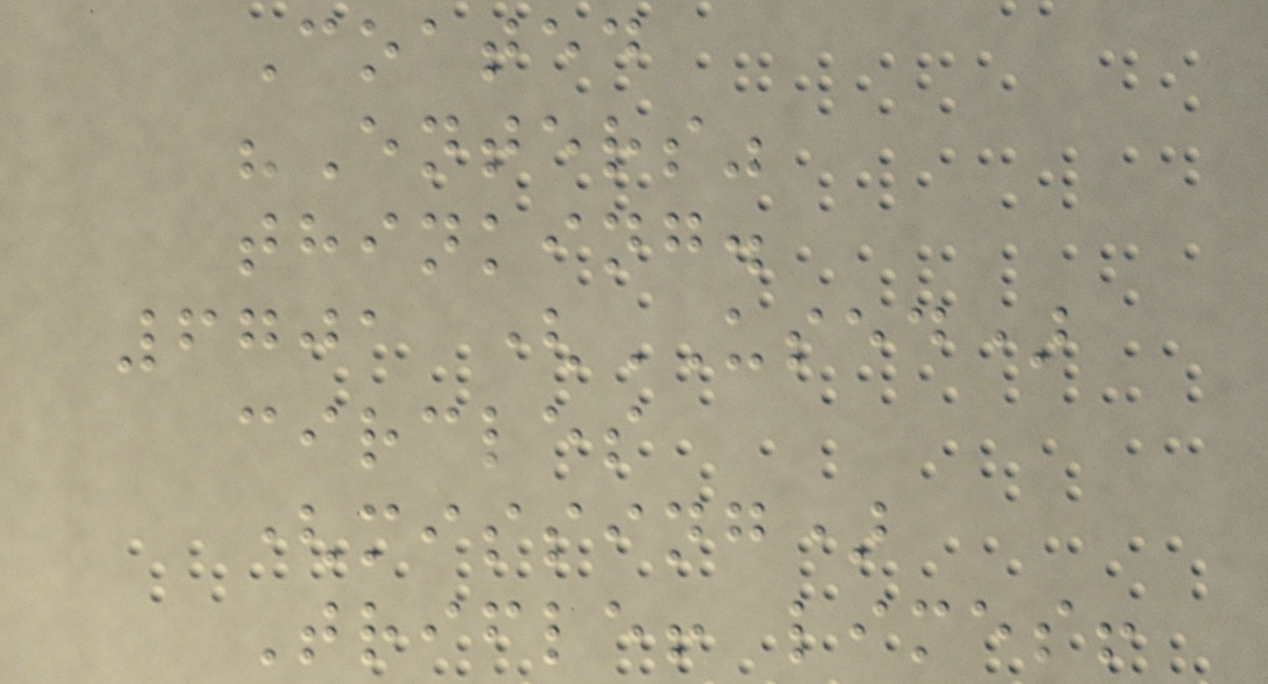Coated
"Enters"
thinking.
6701 (USED)
circles
(missing)
Trifle! limes!
